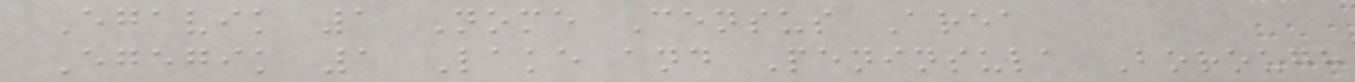Egavik 1 Nome Census Area
Egegik 1 Lake and Peninsula Borough
